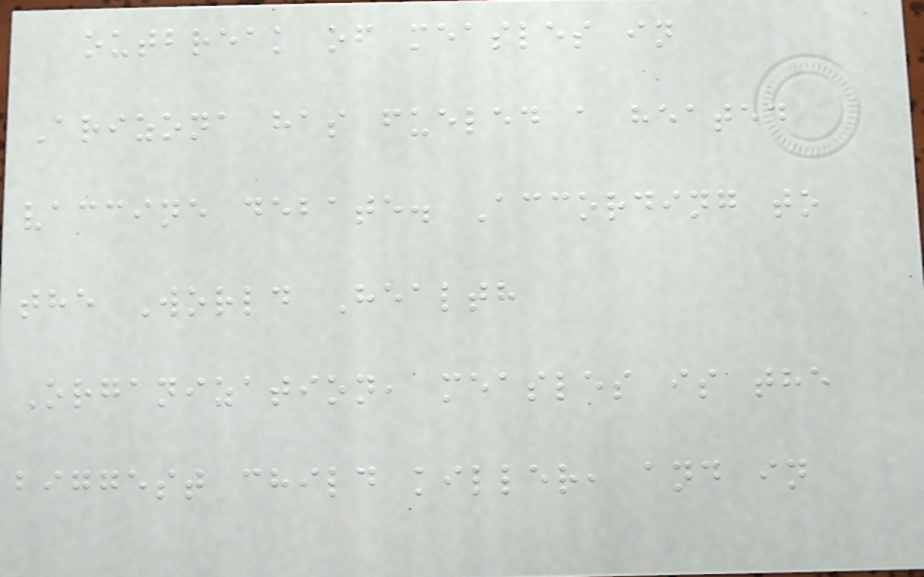outbreak of measles in
Arizona has fueled a heated
vaccine debate. According to
the World Health
Organization, measles is the
biggest child killer, and in
